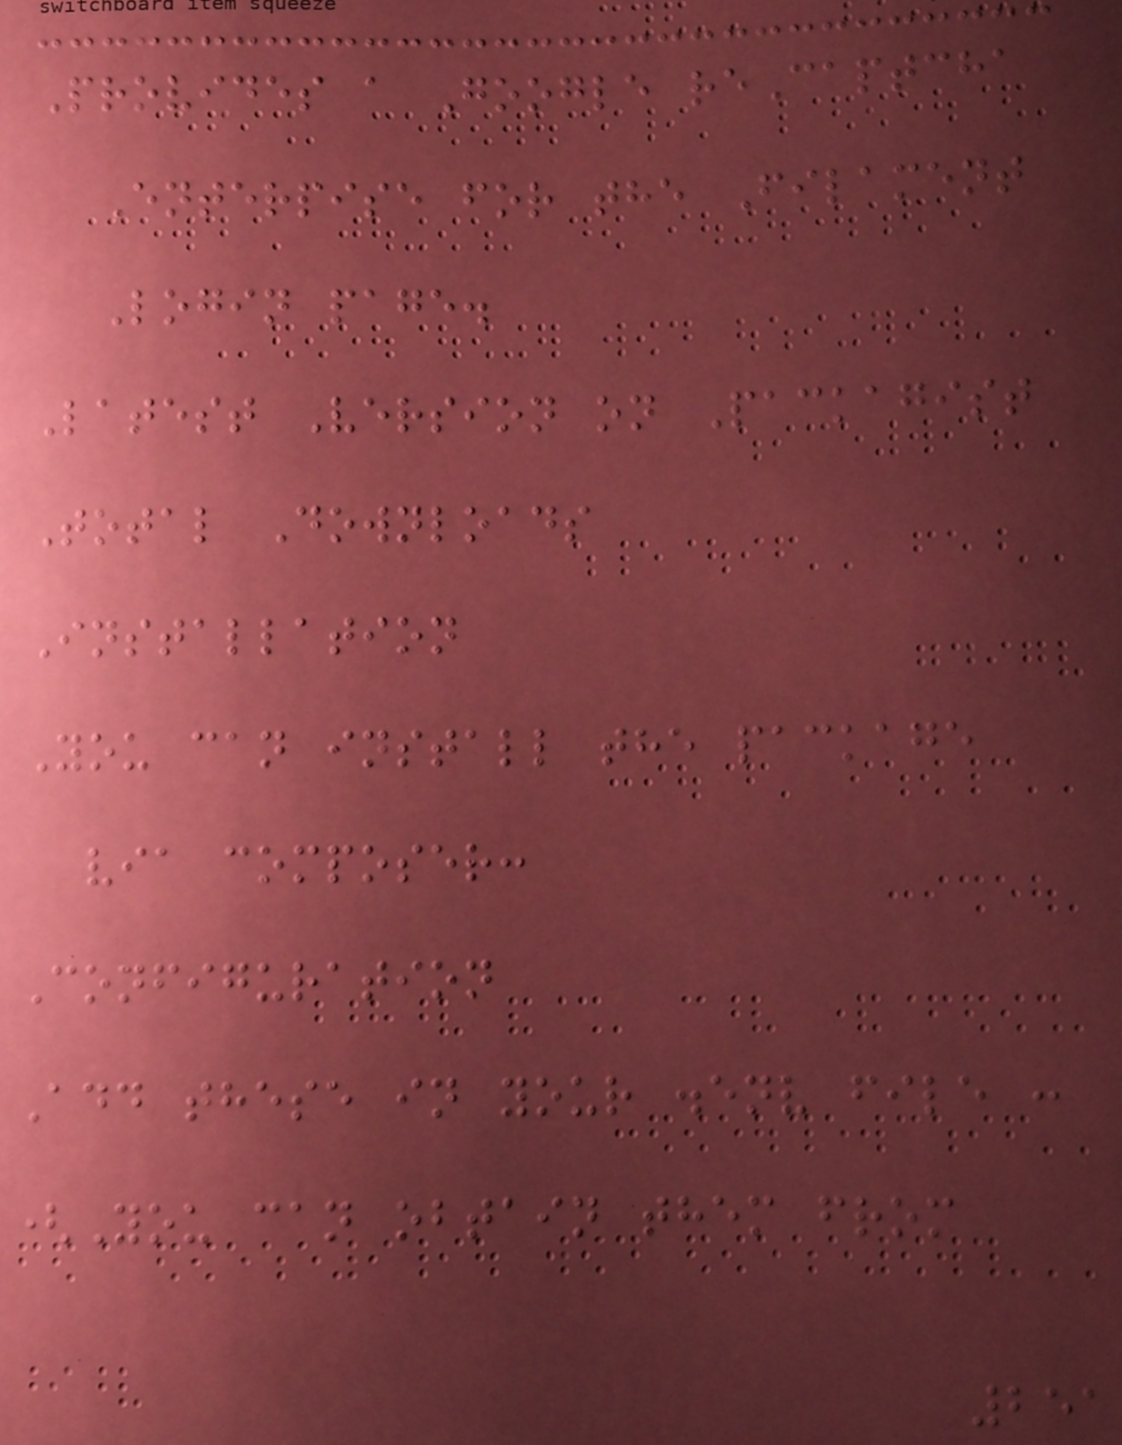Provides a Google reCaptcha
Enterpise for the Filament
Login page.
Latest Version on Packagist
Total Downloads
Installation
You can install the package
via composer:
Configuration
Add these in your .env file :
(You can obtain them from
251
